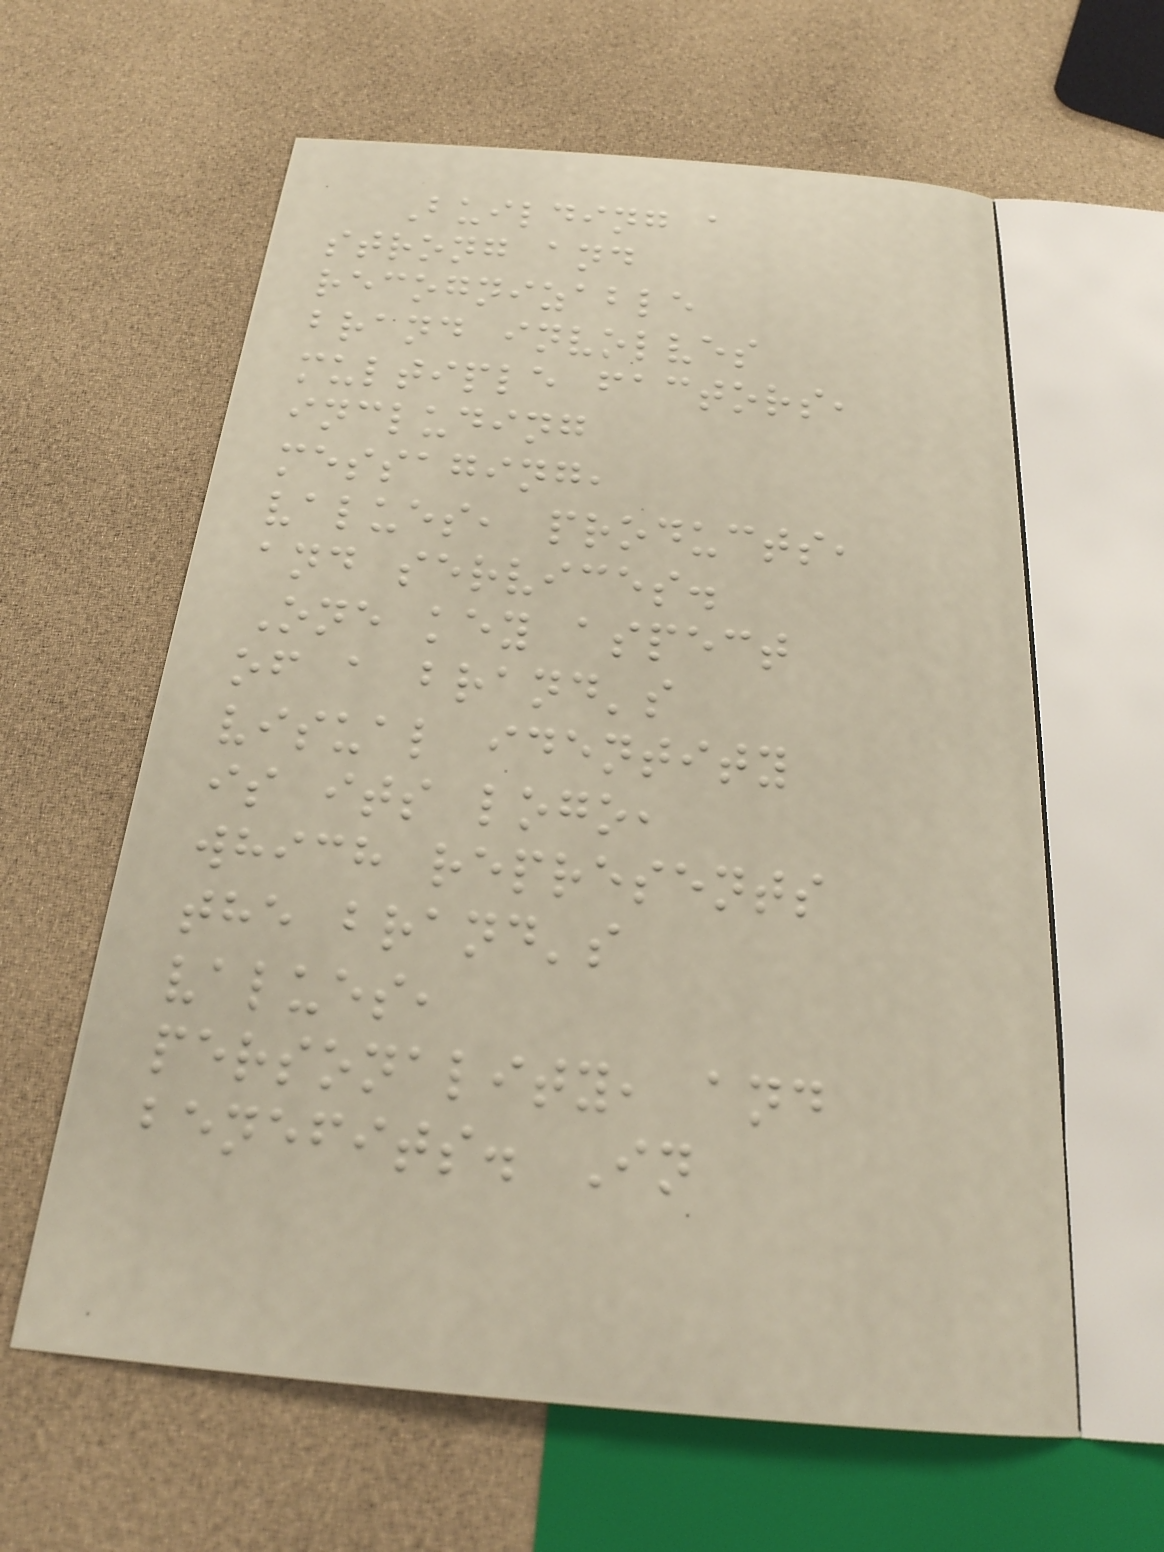Building a
strong and
recognizable
brand involves
multiple factors,
including
messaging,
values, products,
and services.
One key aspect
of a brand's
visual identity
is its logo,
which represents
the brand's
values,
personality, and
benefits. In
